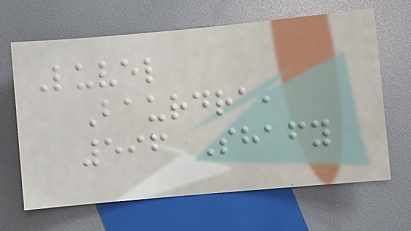Luvel
Baurdra,
596 Shafy
